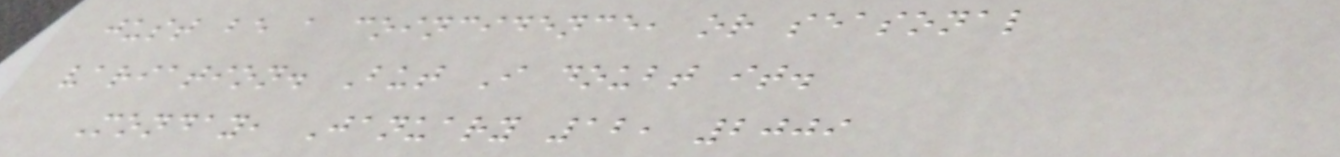just be a coincidence, or seasonal
variation. But I doubt it.
Monday, January 12, 2009
